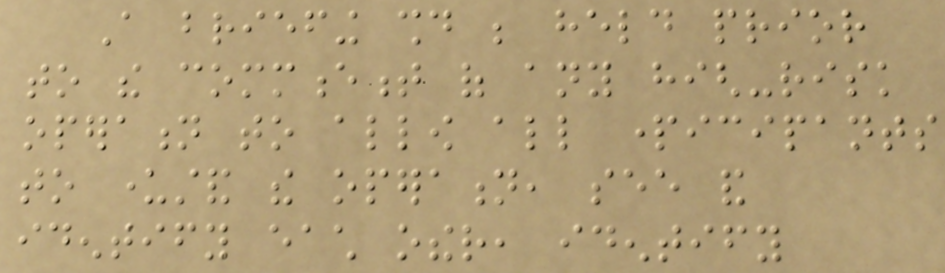A briefing should be held prior
to the commencement of any high-risk
operation to allow all participants
to understand the operation, see and
identify each other, identify
